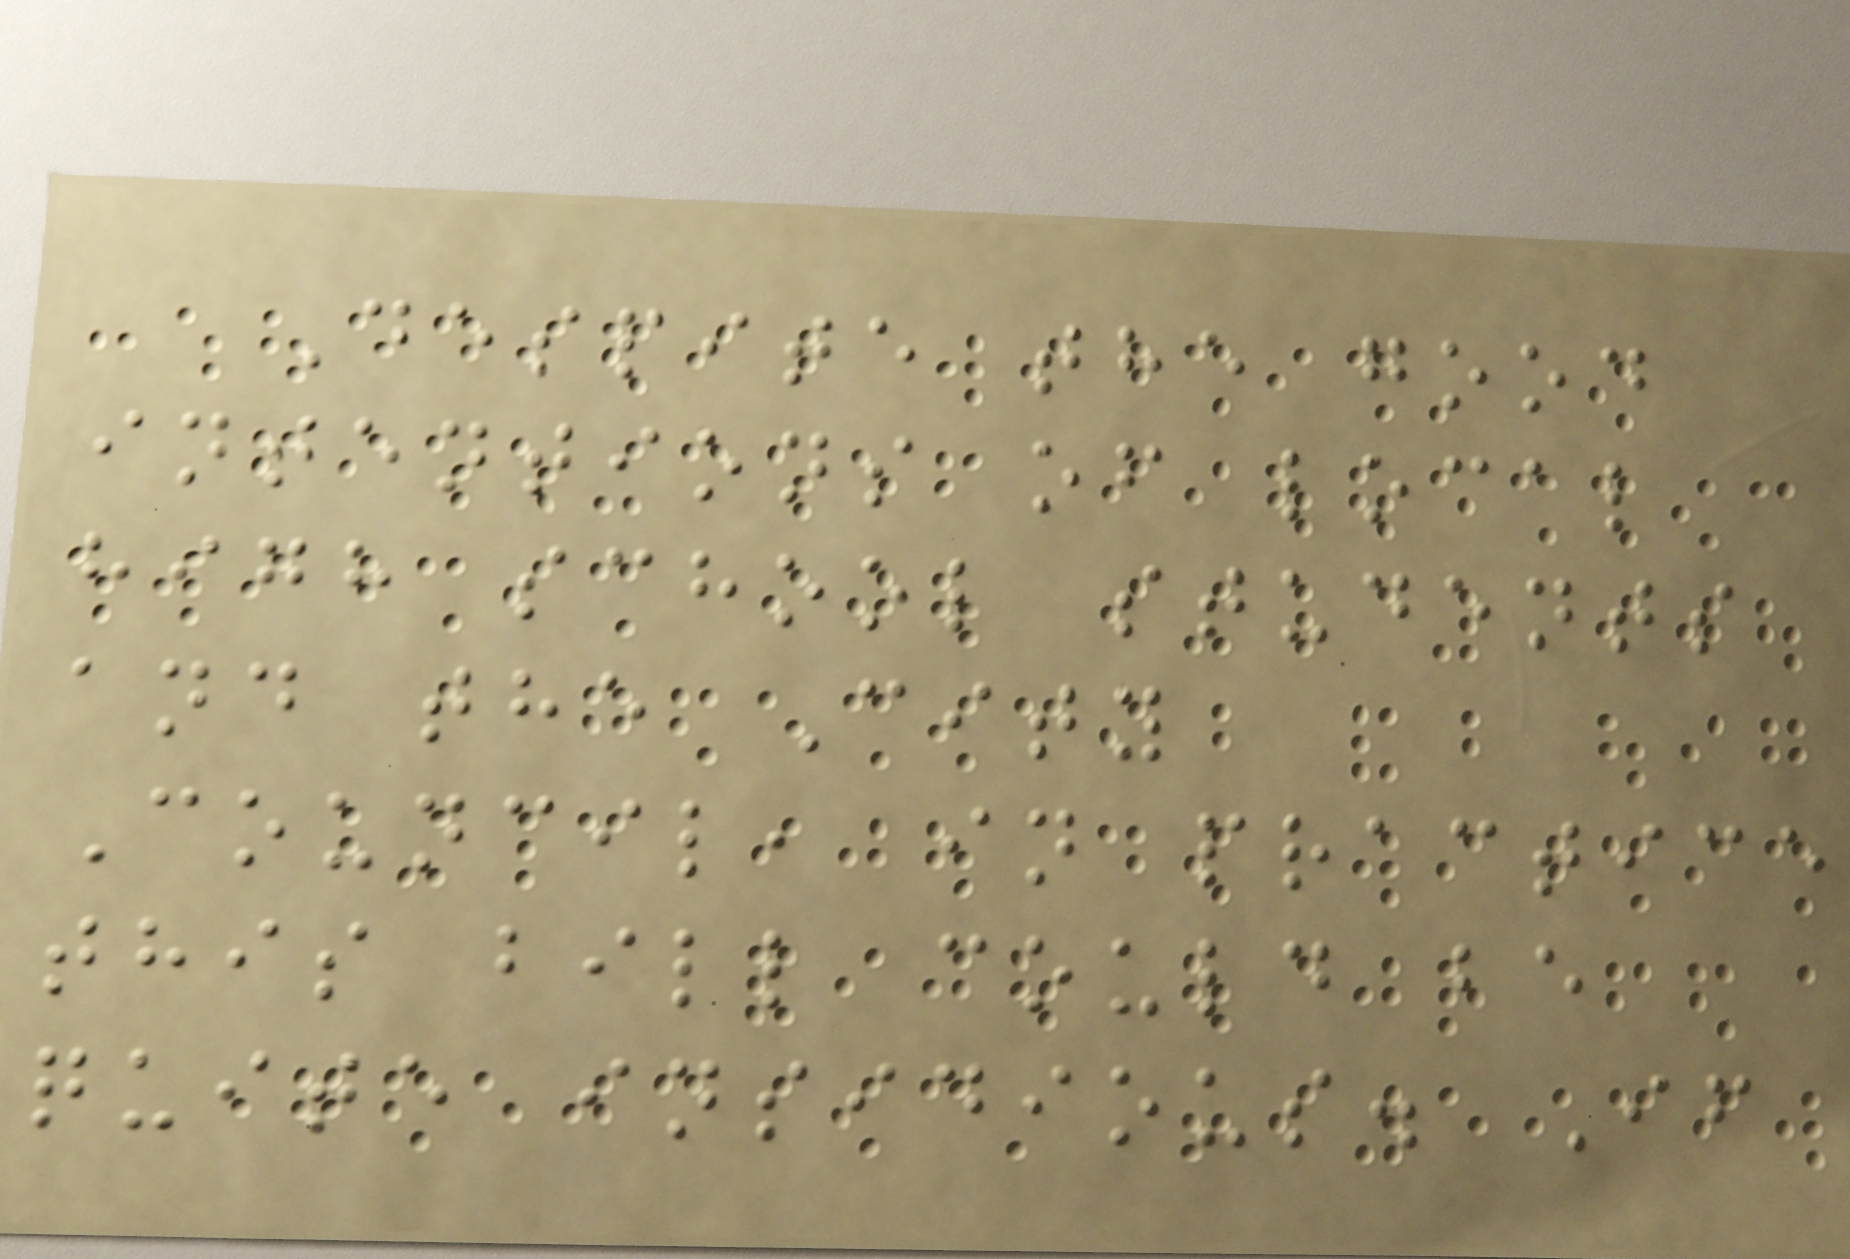Despite the good
intentions of local
high school students
and the City
Council, in practice
this bill could be
quite insidious. If
